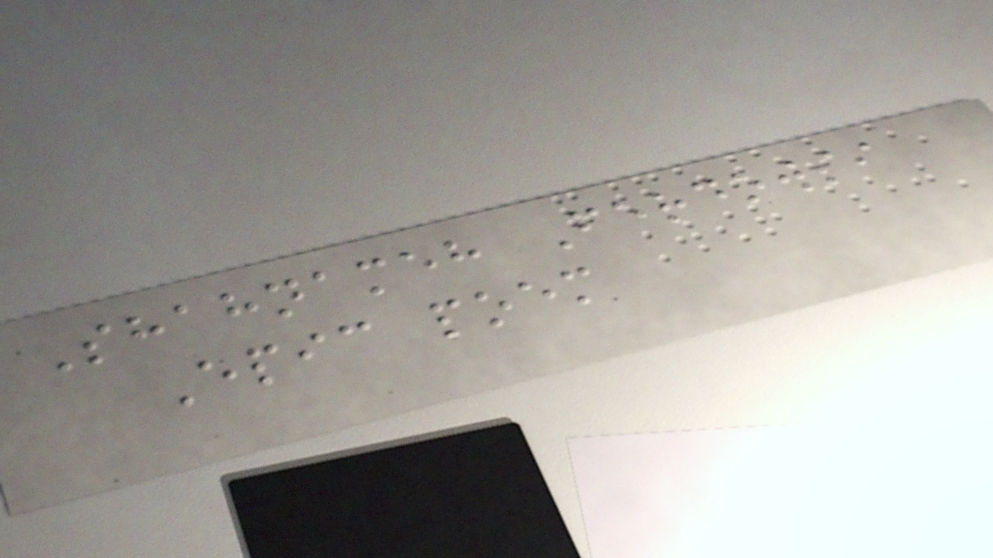Shahnameh Ferdowsi
Epic poem
